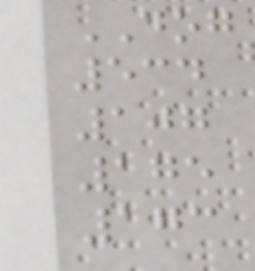DOG
534
107
175
173
